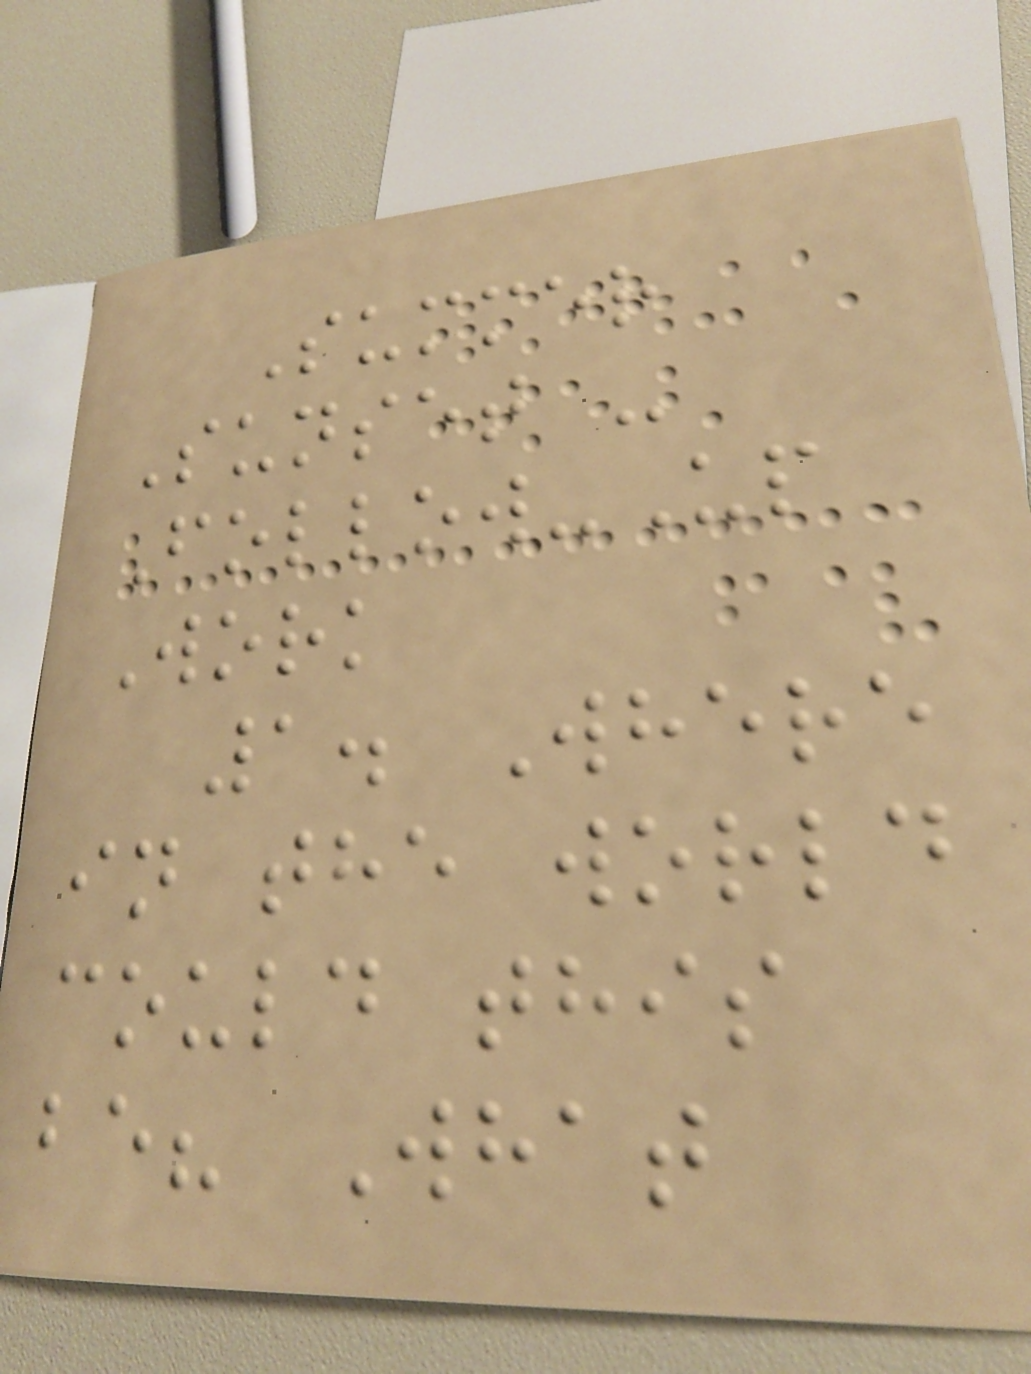Summer
Sunset -
Follow-Up
Work
1. Where
in the world
could this
be? What
